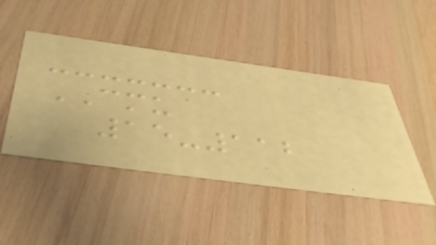CMU
15-112
